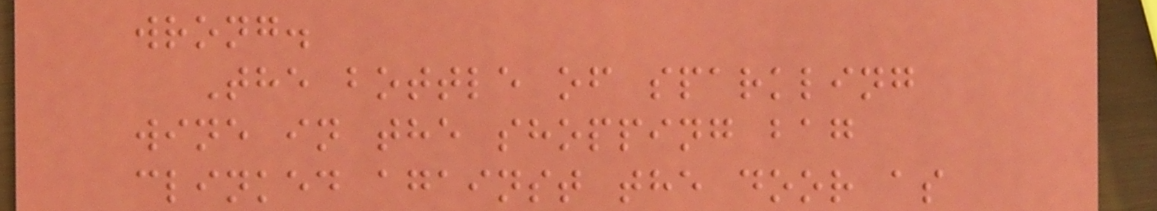wrong.
The bottle of sparkling
wine in the shopping bag
clinked against the door as
